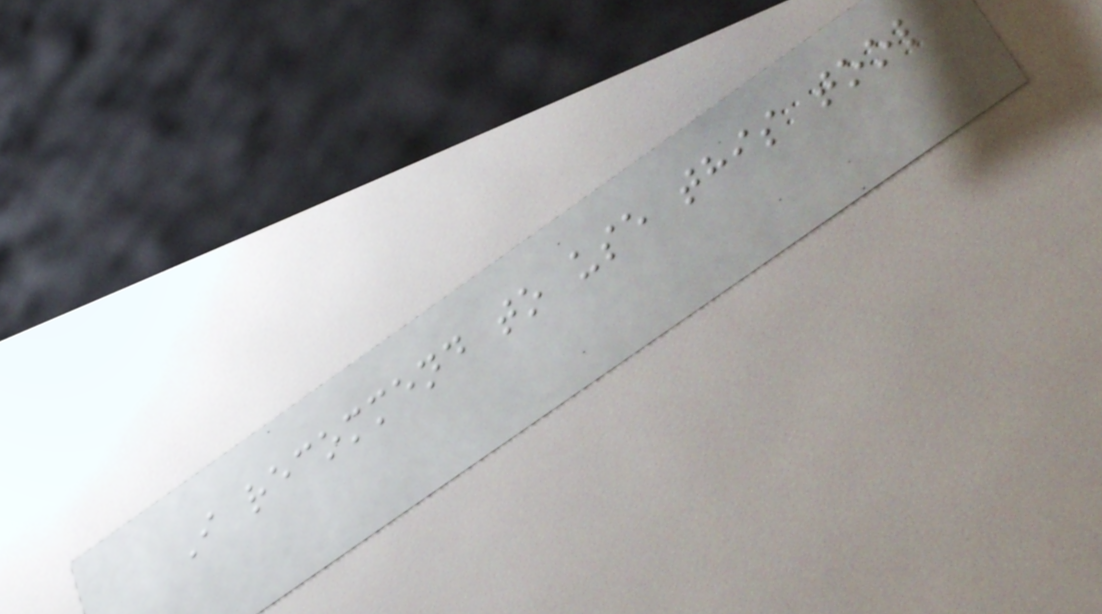I recommend to use this tool
